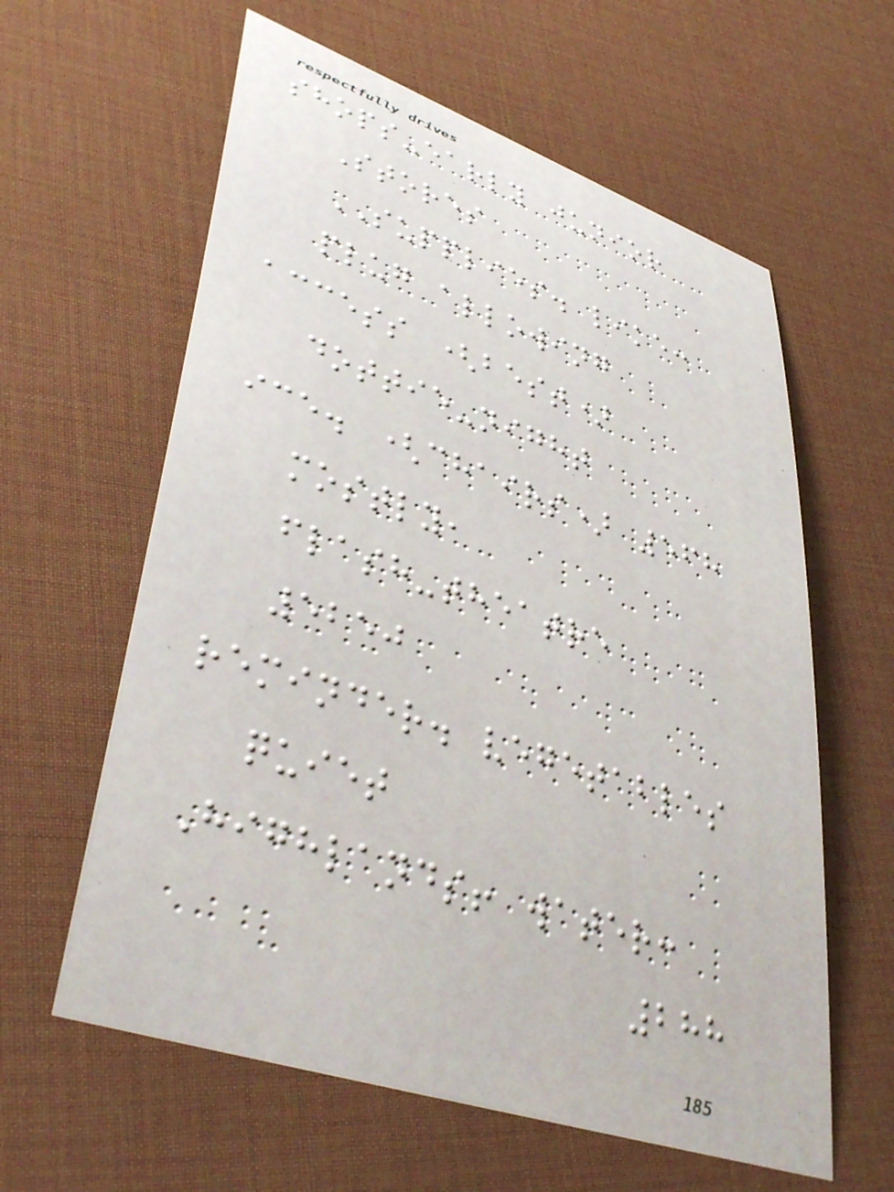shops-early junior
Stores
SUPPLIES. like:
plug allowing
access (best)
dottie-night
ice. (chairs) 568
mostly,
flash-theatre
5250
reminder. vegetables
quiet
Highlands! water:
288
